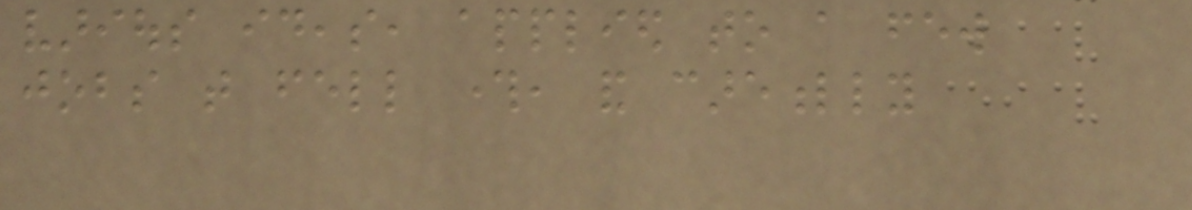various ideas, applied to a few
jobs that fell through, and carefully
